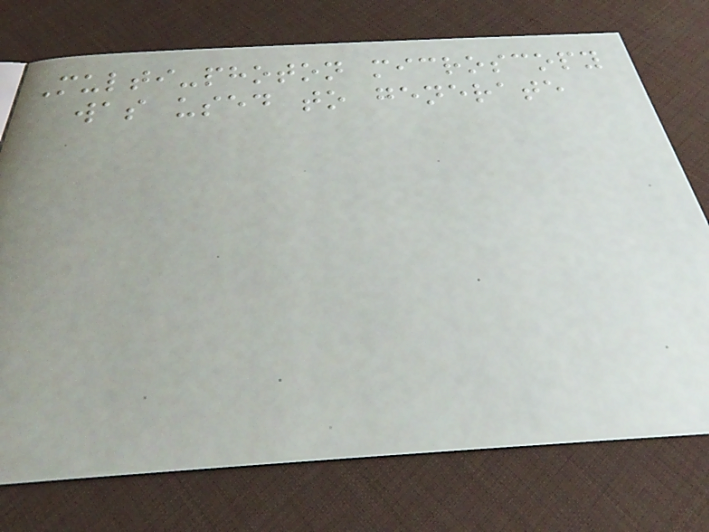Multi-photon microscopy
was used to generate
